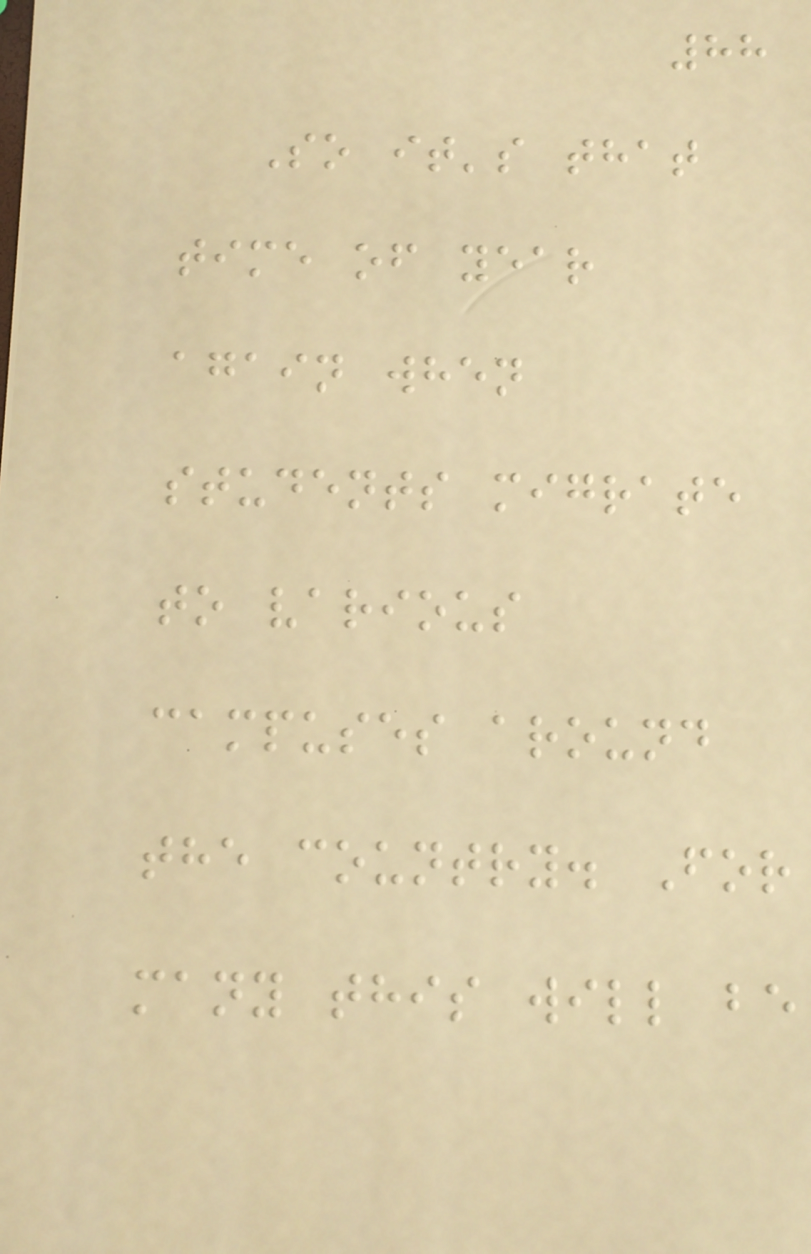88
So it's that
time of year
again when
students migrate
to various
campuses around
the country. For
many this will be
